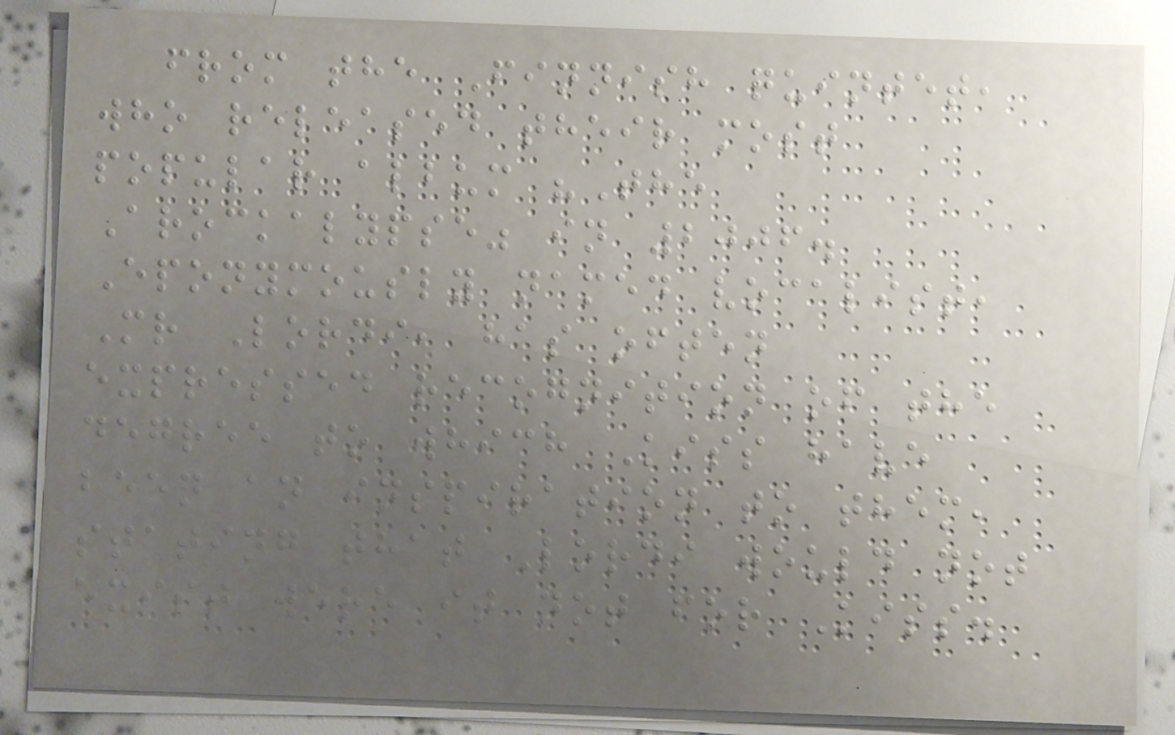from the Finnish quintet,
who released their most
popular album "The
Arockalypse" in 2006.
Eponymously named vocalist,
Mr Lordi, has often
expressed recognition of the
degree to which Kiss have
been an inspiration to them,
stating that Lordi would not
exist were it not for Kiss.
